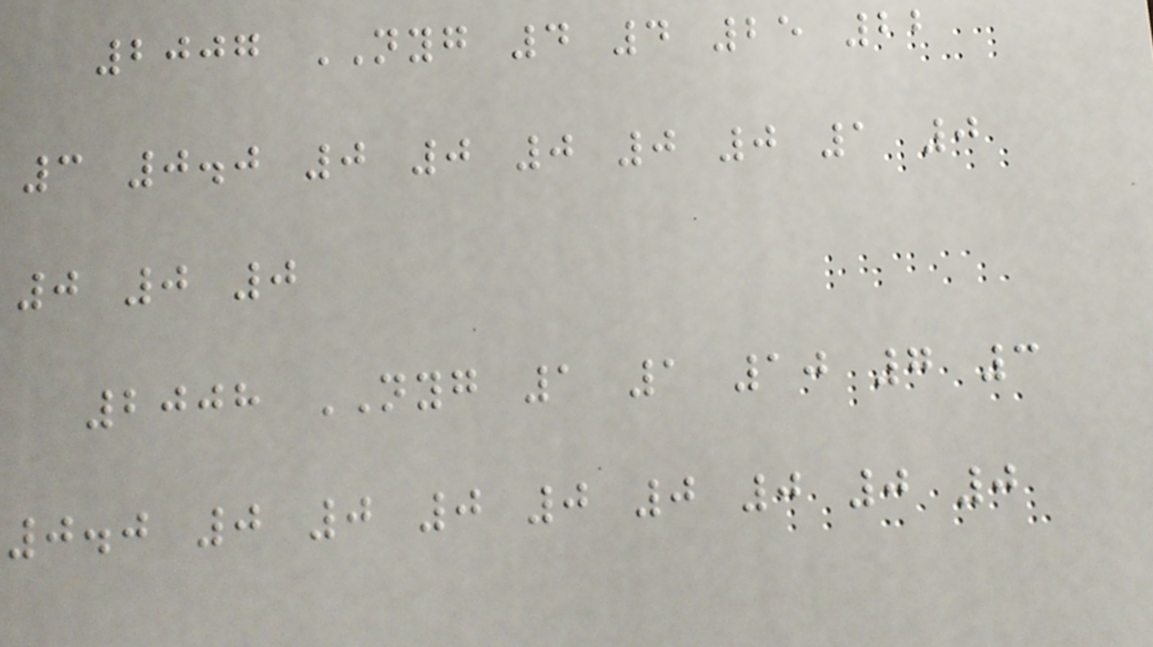2007 NYG 4 4 25 22
3 0.0 0 0 0 0 0 1 0
0 0 0
2008 NYG 1 1 10 7 3
0.0 0 0 0 0 0 0 0 0
